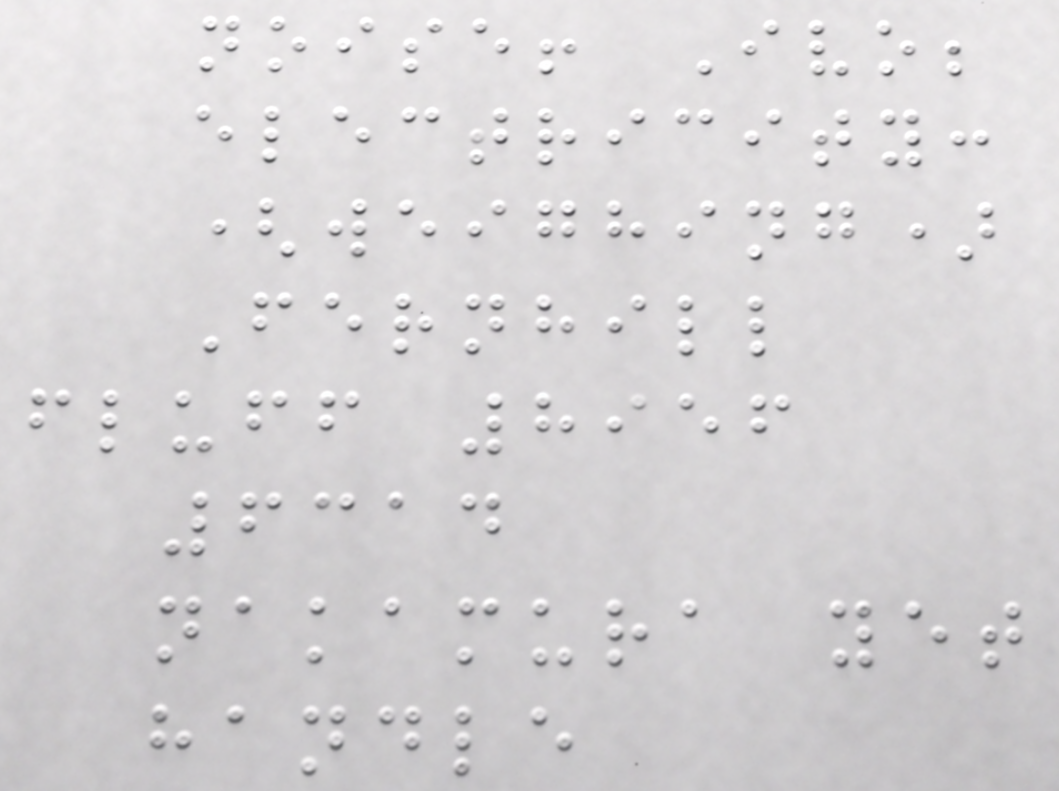noise! Ivo;
electricity:
(weighing)
Fernhill
fluff 8956
6314
nakamura yet
handle
